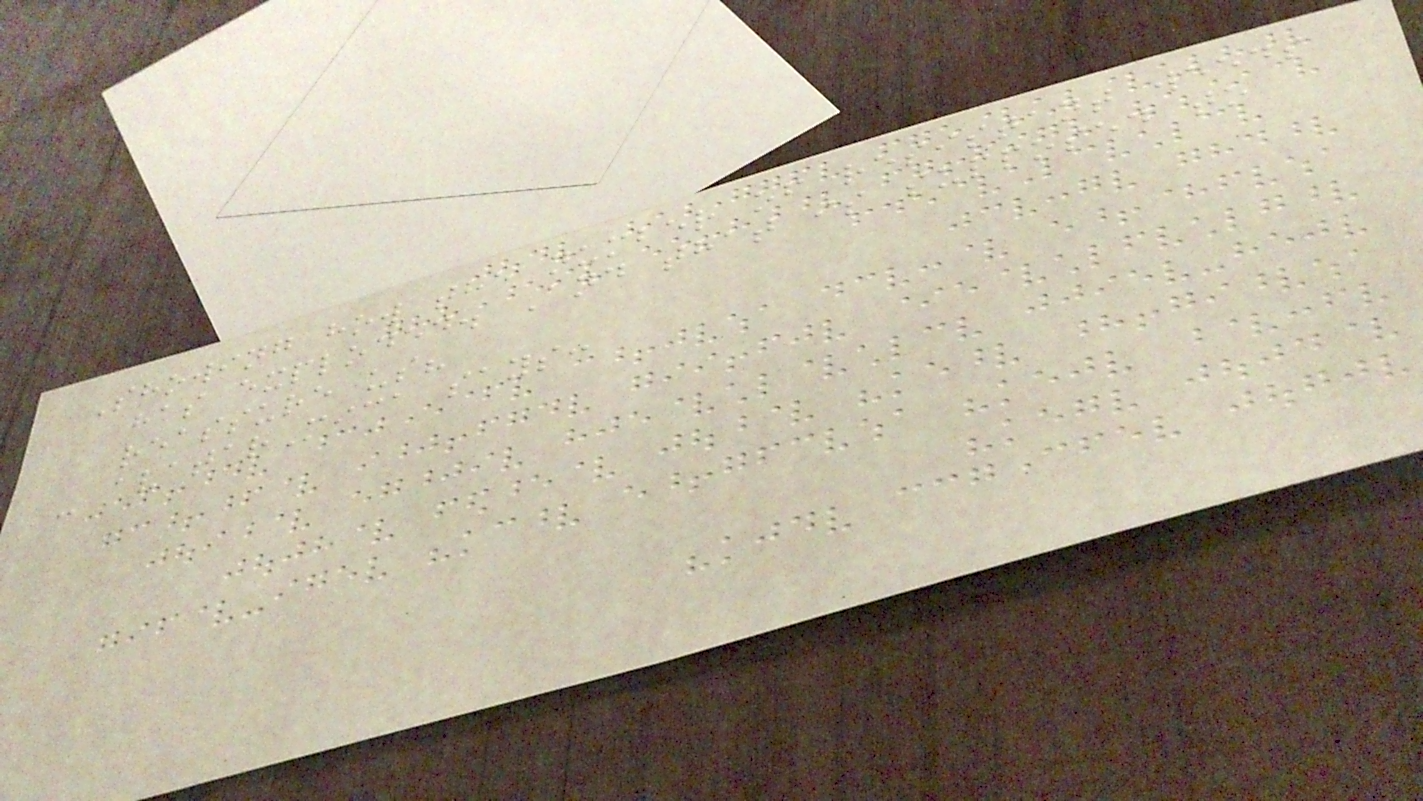Showing how the number of resistant weeds
has exploded. And that is supposed to
reassure us?
- avatarMica says:
